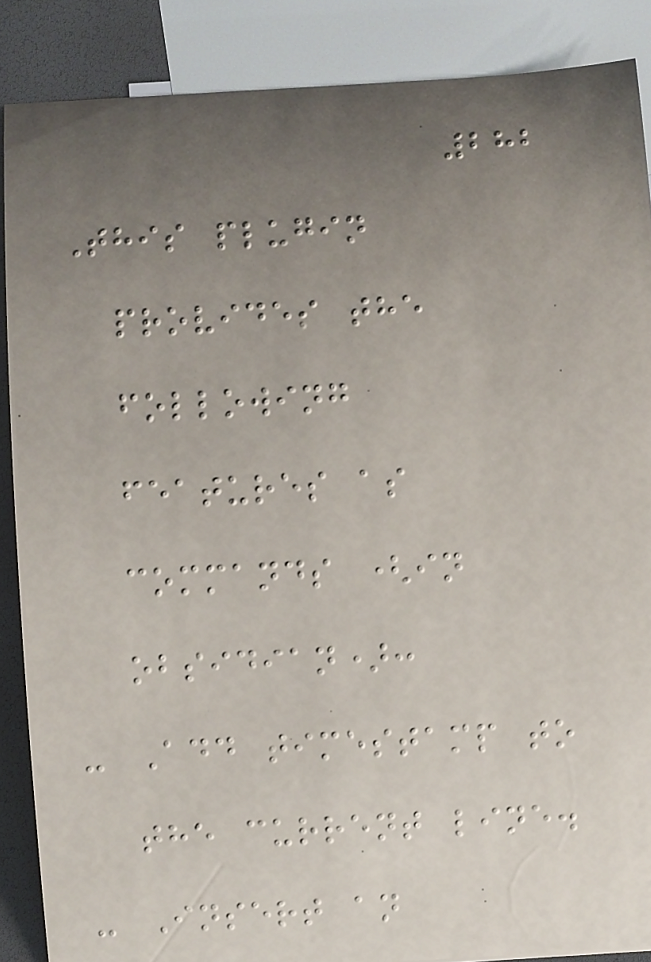282
This plugin
provides the
following
features as
commands (in
obsidian):
- Add timestamp to
the current line.
- Insert an
